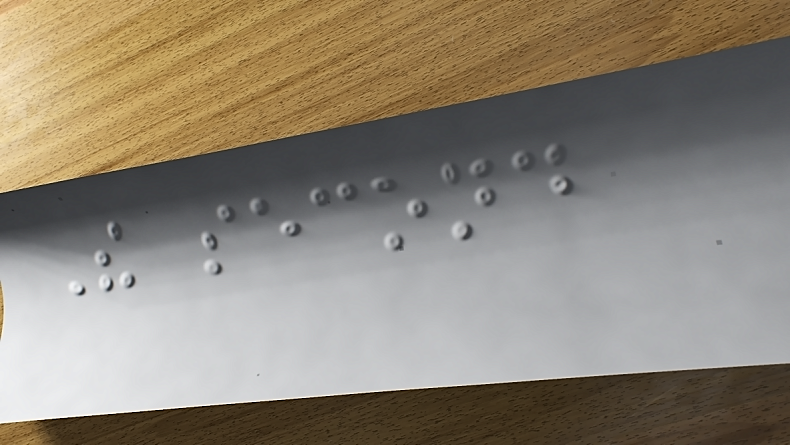The second
